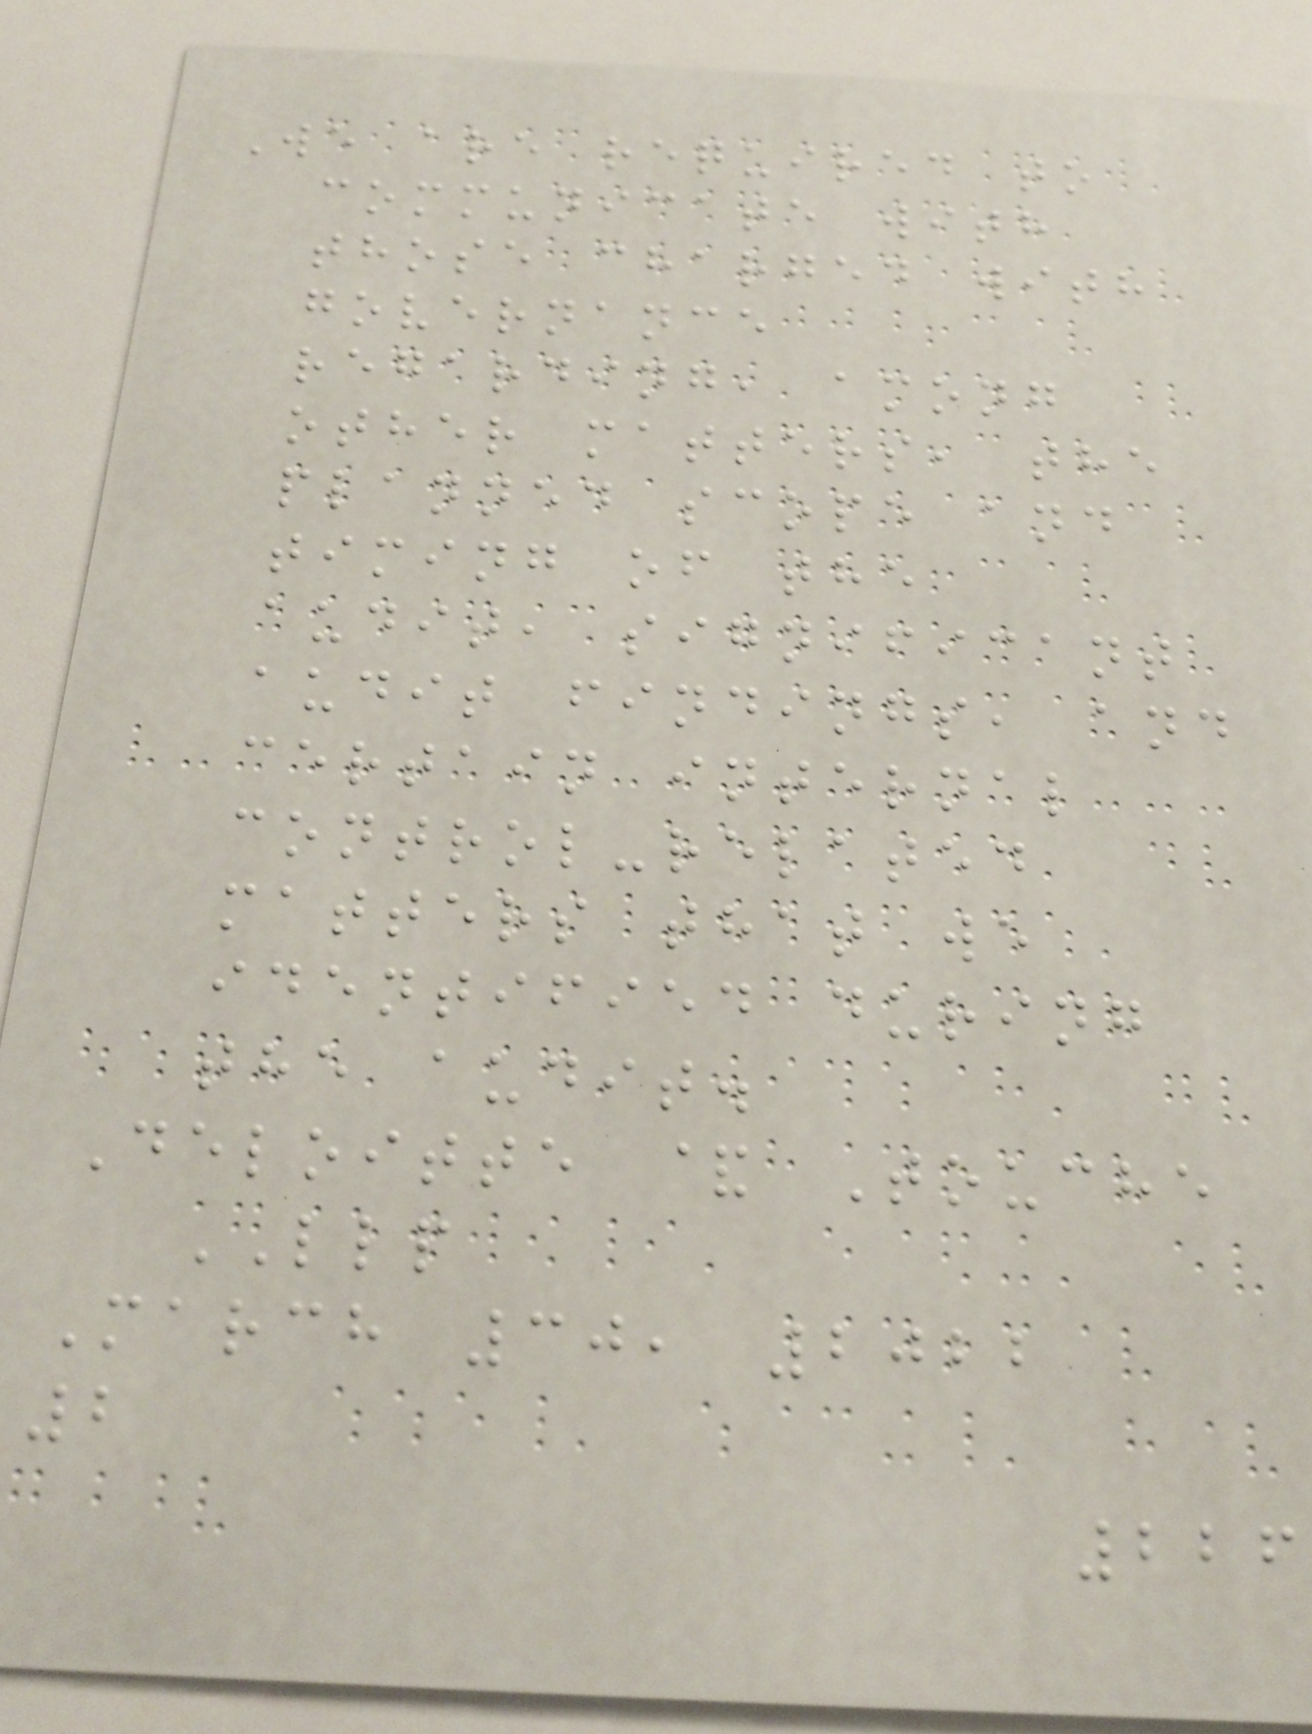We are required to
communicate with
those charged with
governance
regarding, among
other matters, the
planned scope and
timing of the
audit, significant
audit findings, and
certain internal
control-related
matters that we
identified during
the audit.
Deloitte & Touche
LLP
March 30, 2022
2
226
